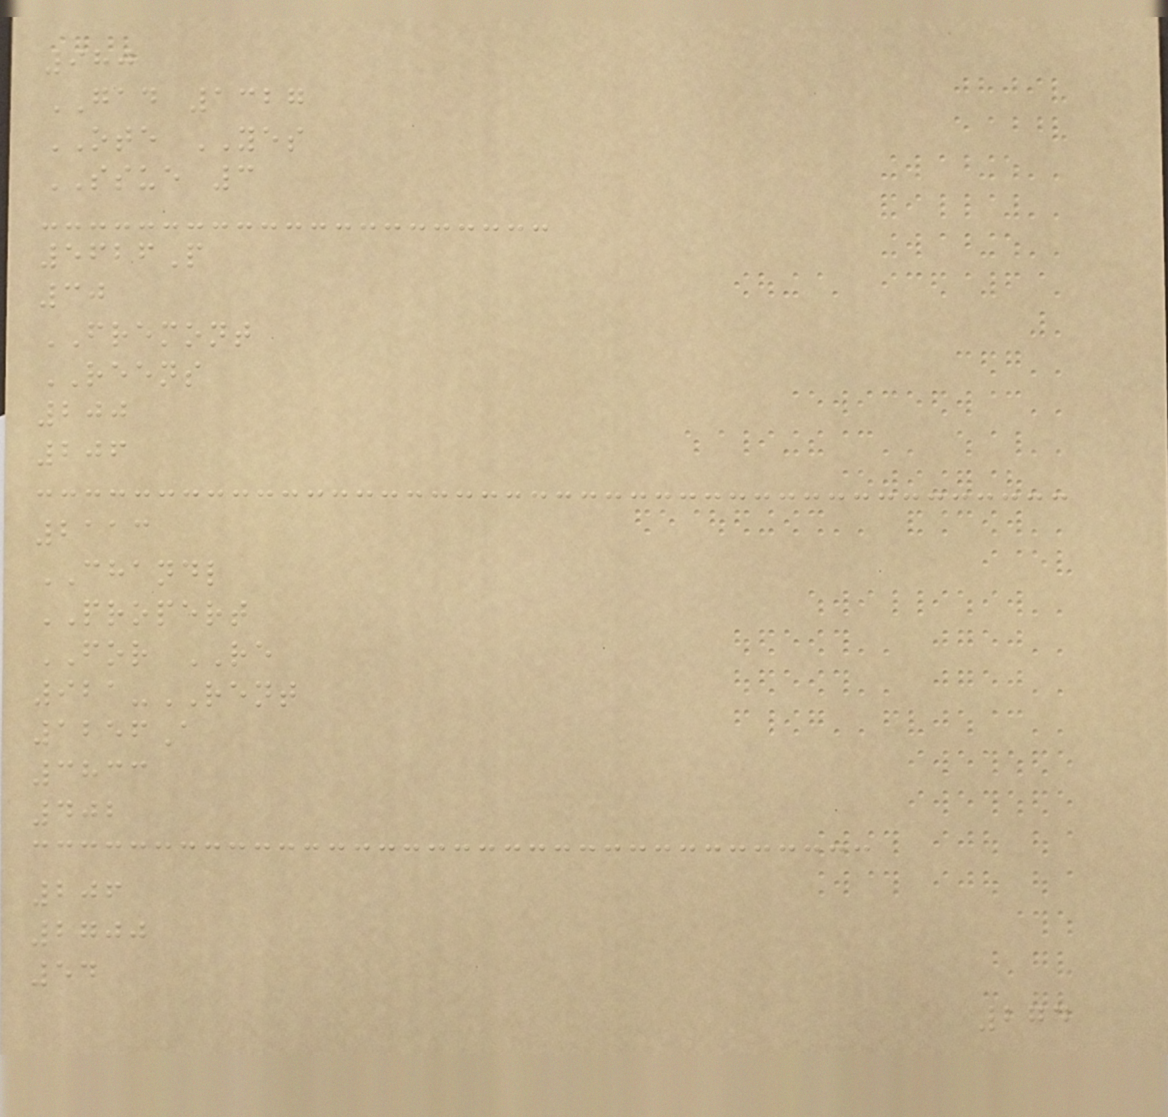980
GAD 1327
OTE YES
SSUE 3
5626P
30
FREMONT
REENS
200
206
2113
CHANDL
PROPERT
FOR RE
921-RENT
1256A
3833
402
206
2700
54
274
